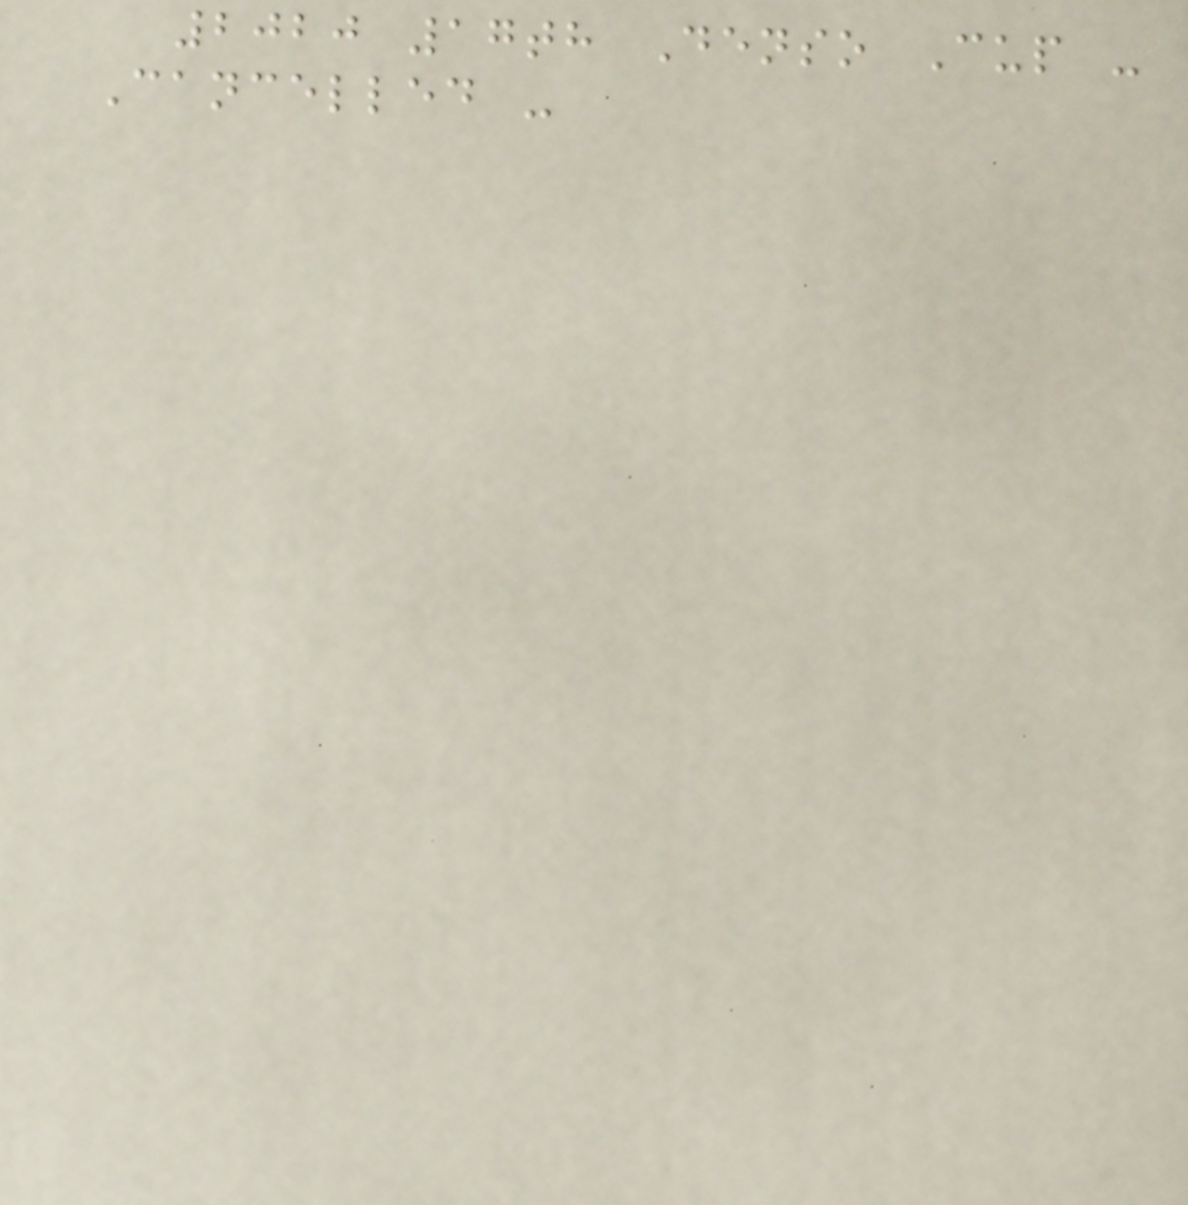2020 17th Denso Cup -
Cancelled -
